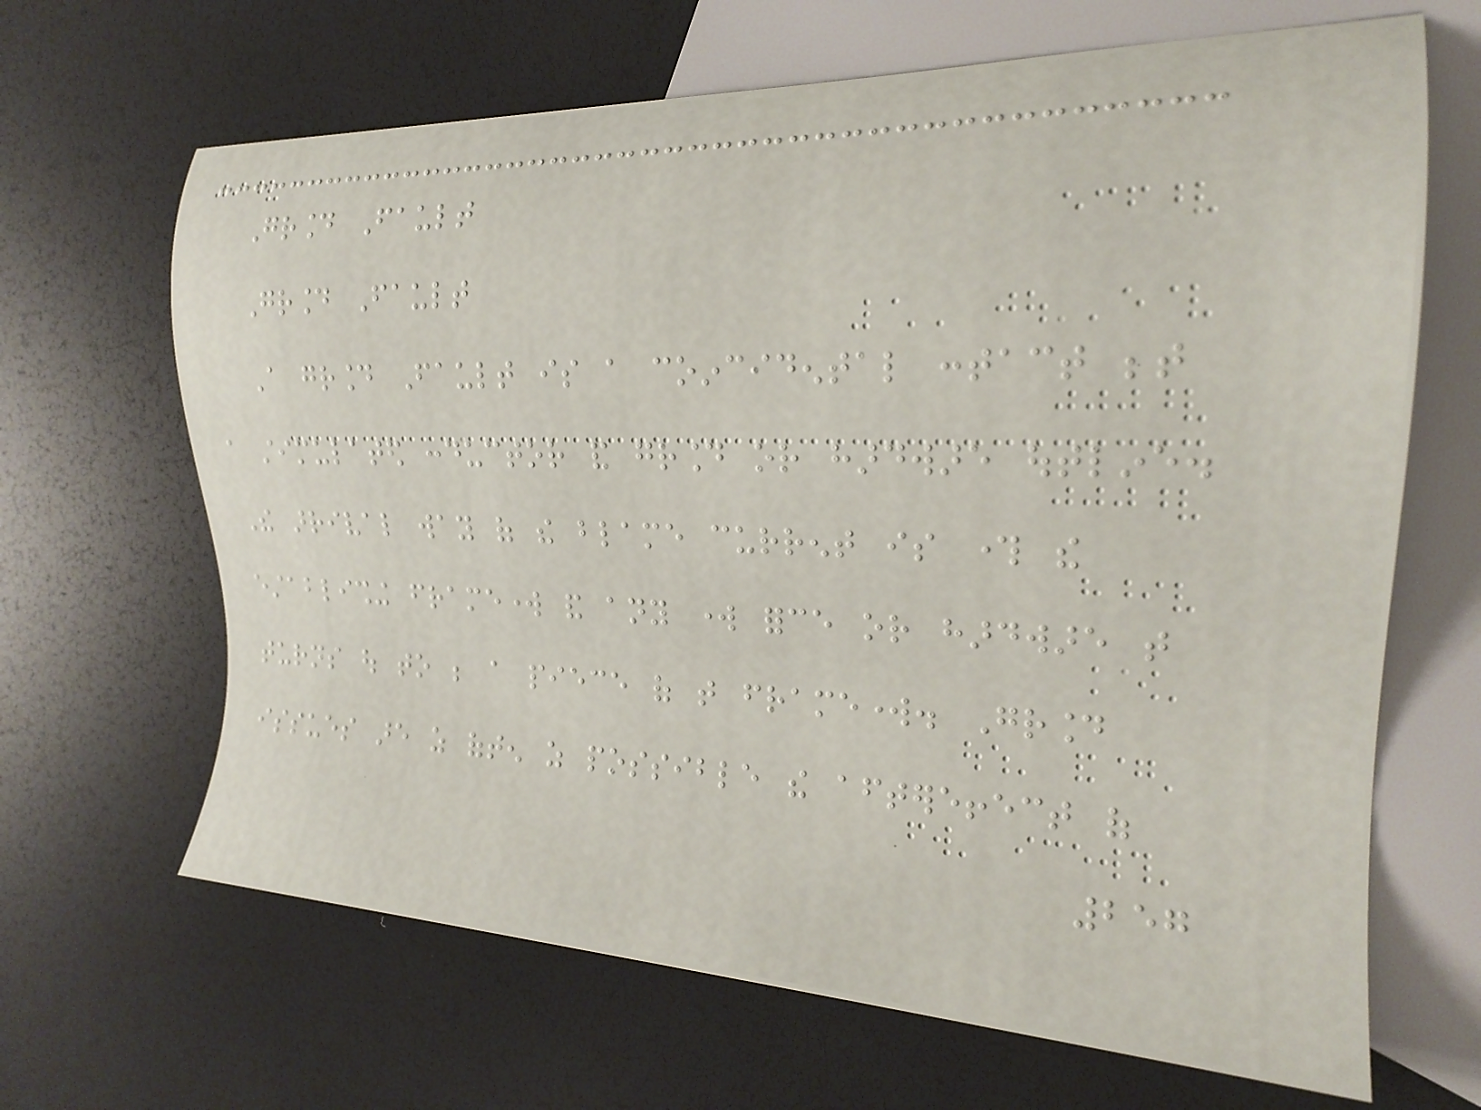Ground Fault
Ground Fault
A ground Fault is a coincidental contact between
a stimulated conductor and ground or hardware outline.
The arrival way of the blame current is through the
establishing framework and any work force or hardware that
turns out to be a piece of that framework. Ground
issues are as often as possible the aftereffect of
257
